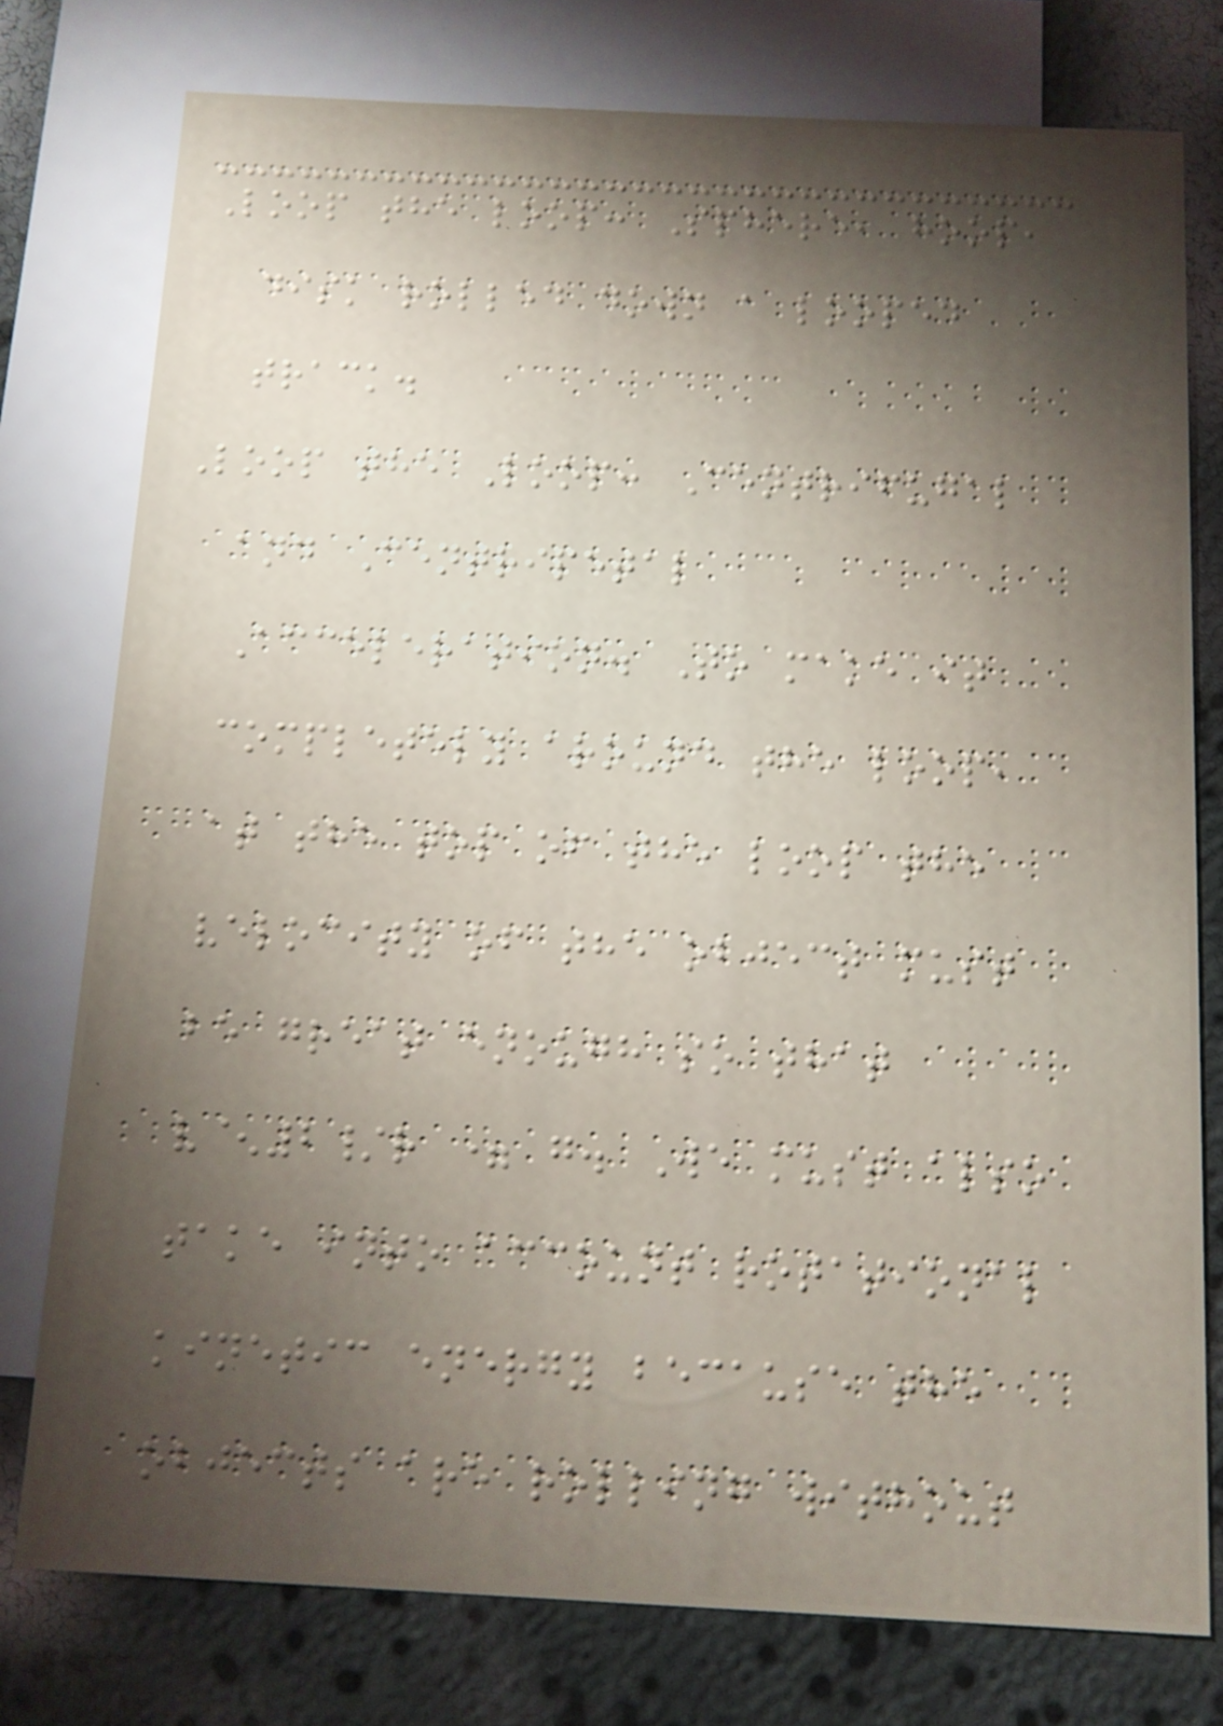Loop the loop: Sphere, hoop,
disk rolled down a looped
track.
Loop the Loop: Centrifugal
and Centripetal
Acceleration. To make it
completely around the loop,
at the top of the loop the
velocity of the object must
be great enough so that
v^2/r = g. We must also
take into account rotational
kinetic energy because the
objects are rolling without
